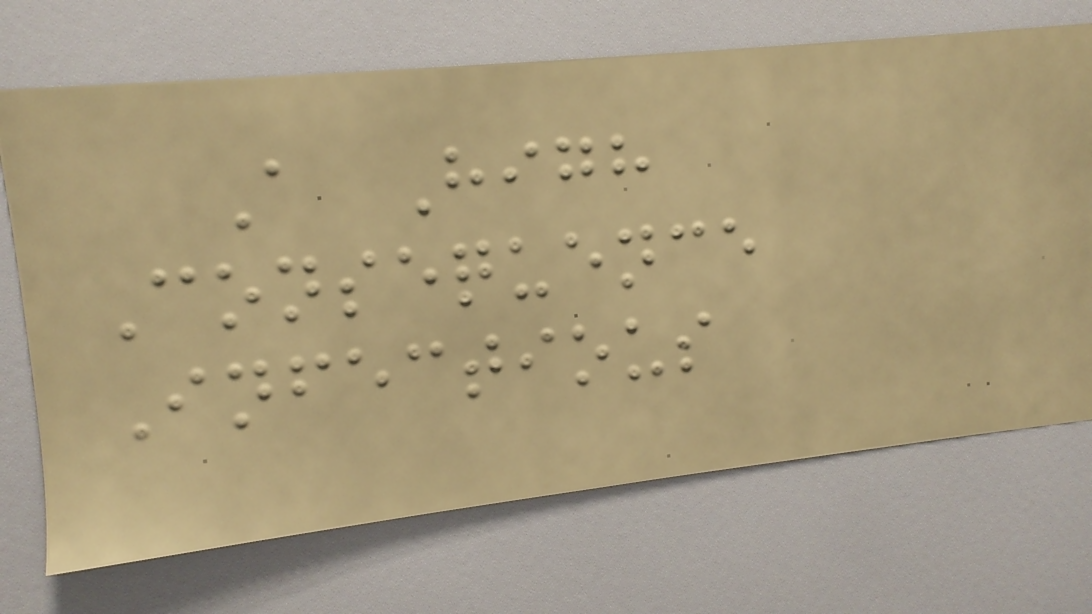A High
Consequence
Infectious
